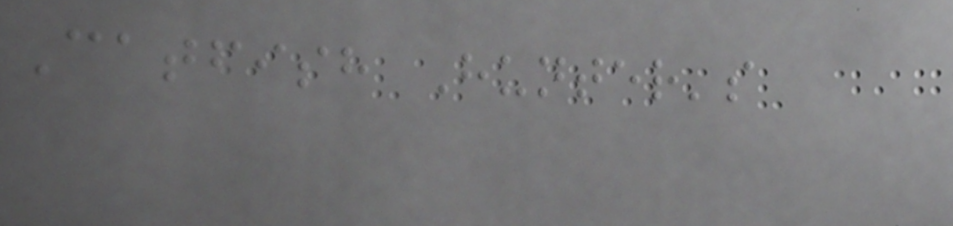Catfish Hunter's
